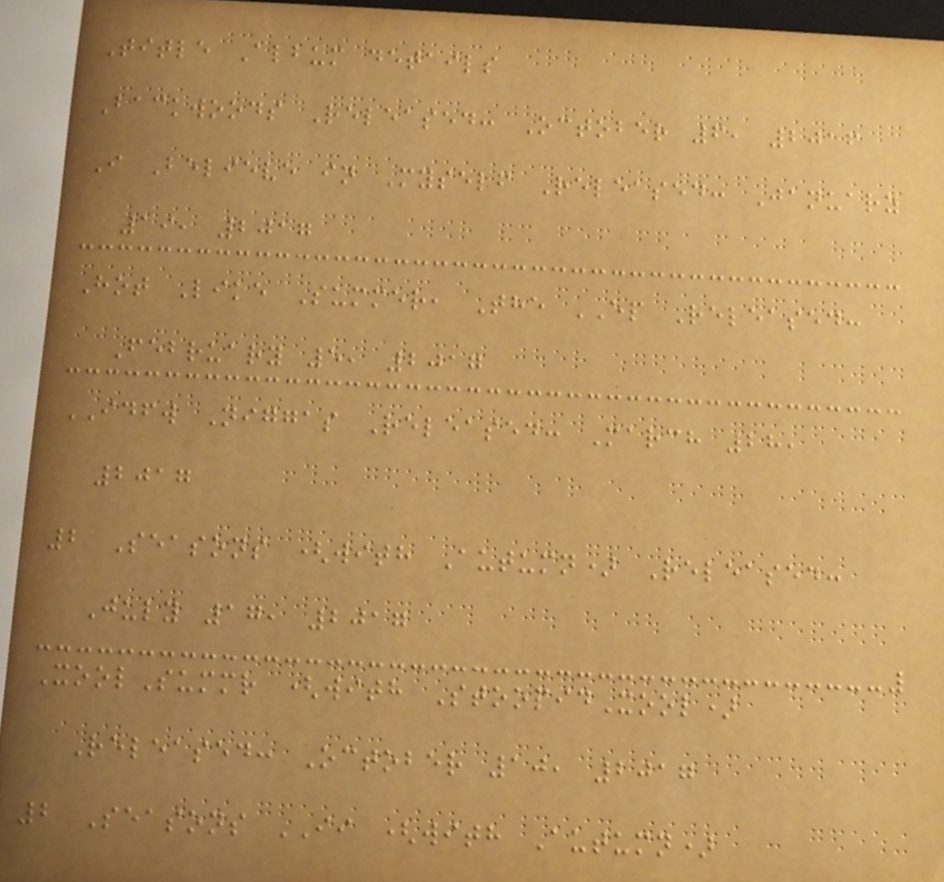Title Album details
Backwoods Released: October 6, 2016
I Believe in Myself Released: January
19, 2017
Hot Like Summer, The EP Released:
February 5, 2017
IDFW Niggas Released: March 28,
2017
2 Seasons (with Autumn) Released:
July 17, 2017
XoolSummr (with StoopidXool)
Released: October 10, 2017
2 Seasons II (with Autumn)
